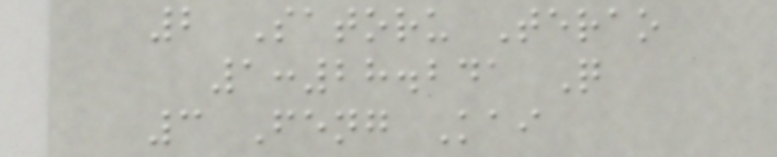2 Satoru Terao
1:28.241 Q
3 Feng Kai
